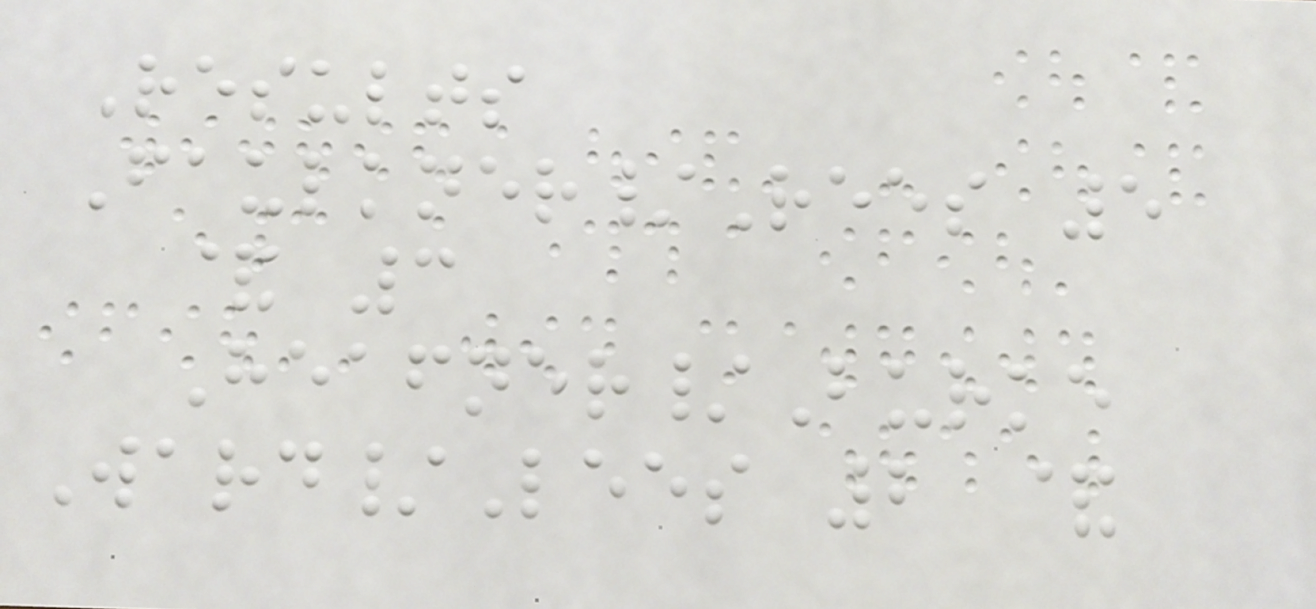Results
Faulkner/Rees 5
& 3
Heafner/Burke
Ward/Lees 2 &
